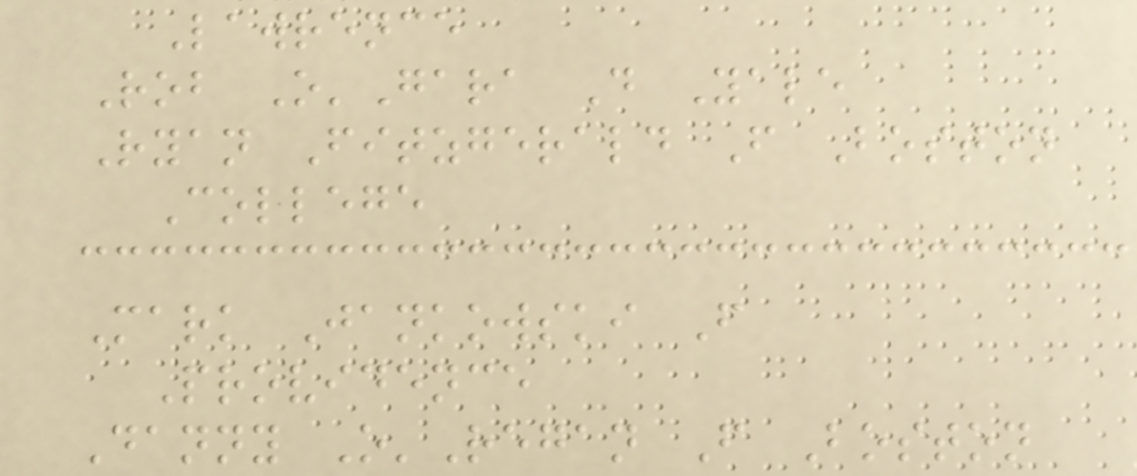Lawrence
Rob O'Gara D Yale
Ryan Fitzgerald F Boston
College
Mark Jankowski F
Providence
Danny O'Regan F Boston
